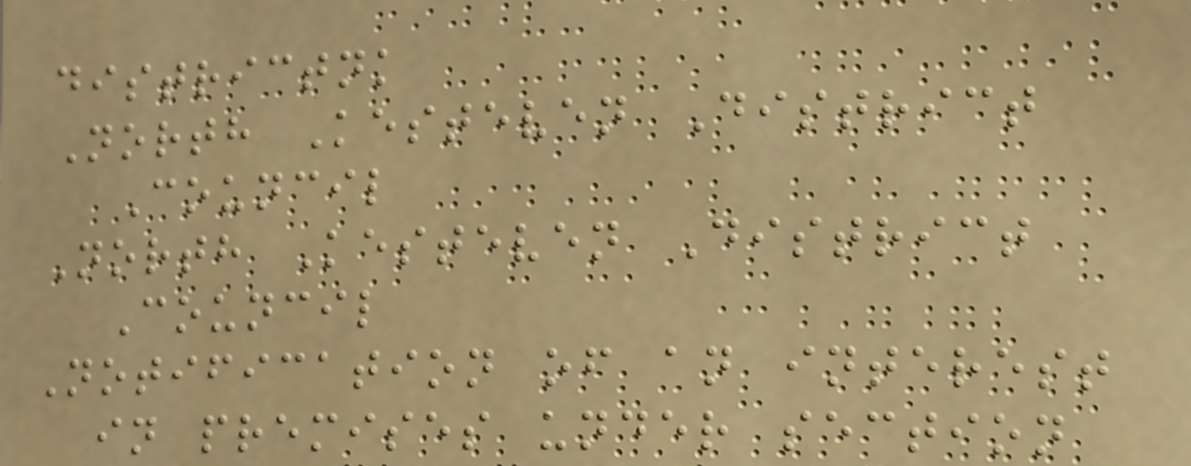districtnk
North Kesteven District
Council
North Kesteven District
Council
Notification of an interest
in premises under section
